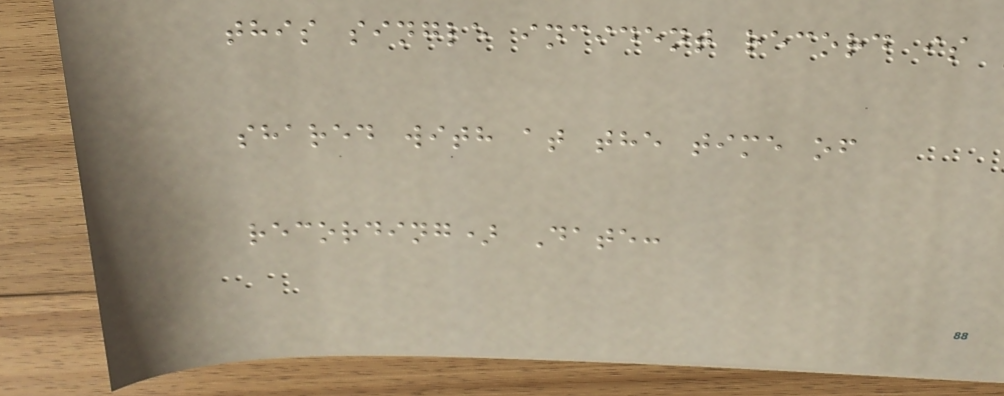this single incident record is
shared with at the time of
recording) Date:
